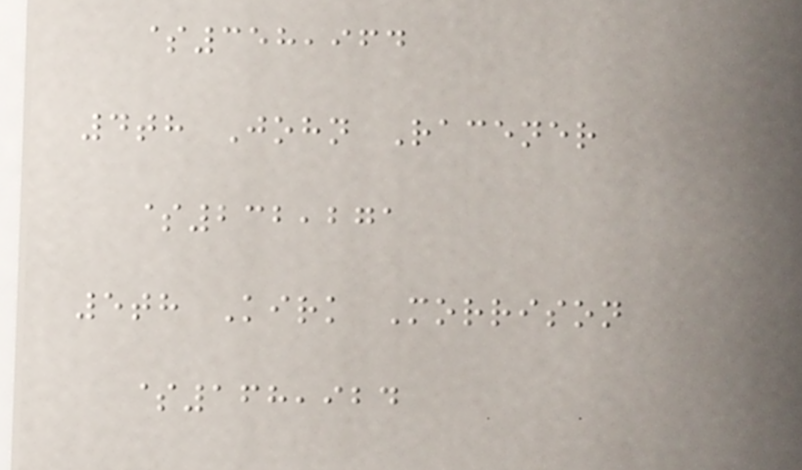$358,964
4th John Racener
$232,271
5th Kirk Morrison
$168,924
